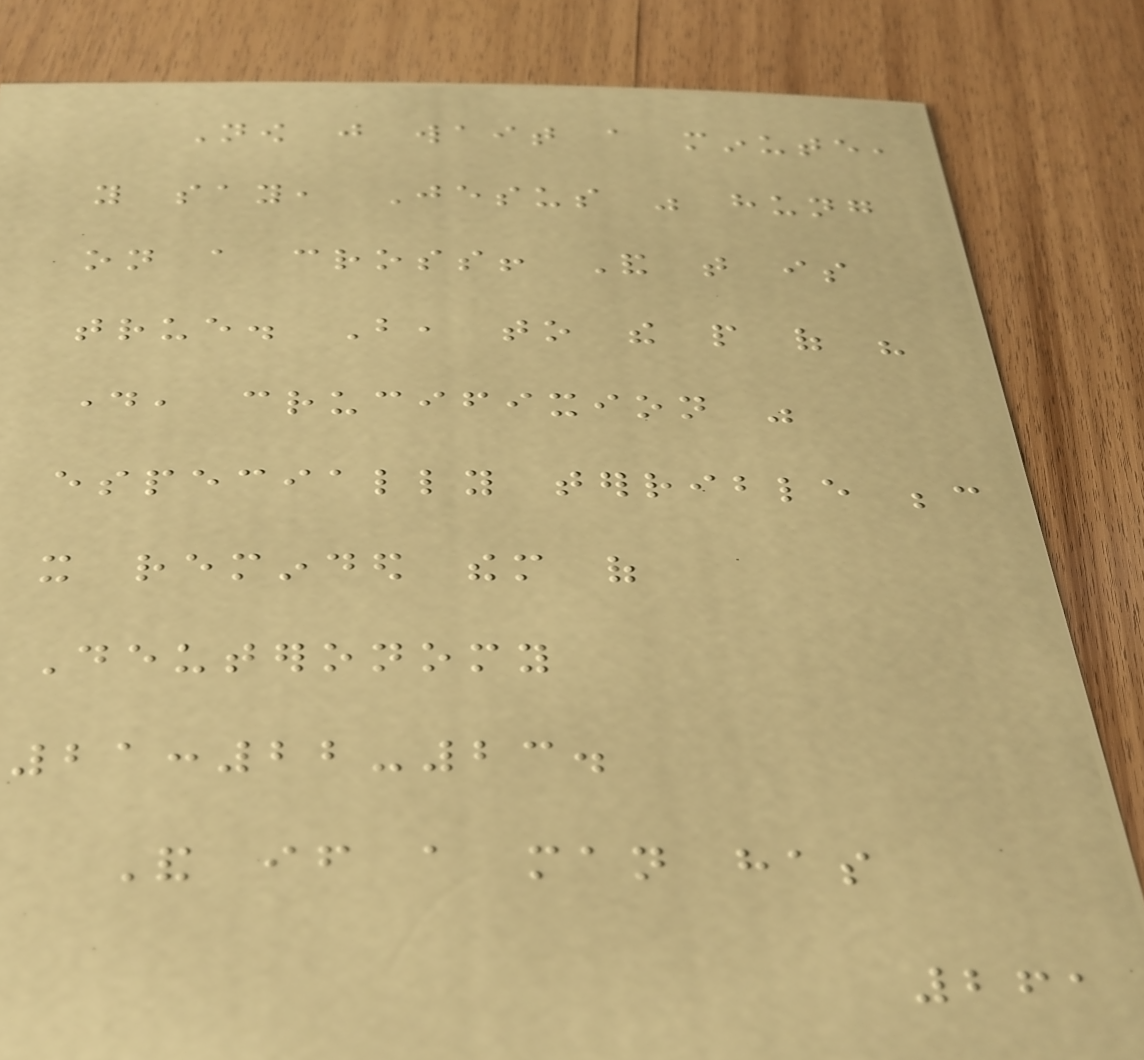Now just wait a minute,
you say, Jesus was hung
on a cross! And that is
true. But, to the people of his
day, crucifixion was
especially terrible because
it reminded them of
Deuteronomy
21:22-23.
And if a man has
261
